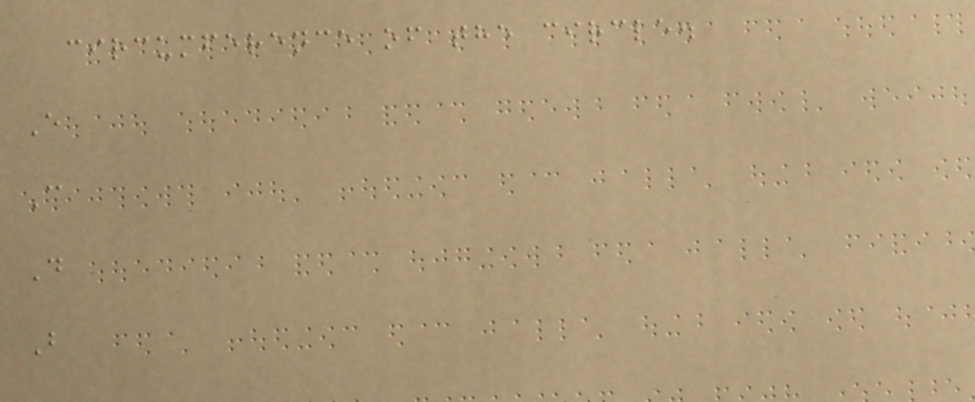circumference of the circle.
E
C
D
B
